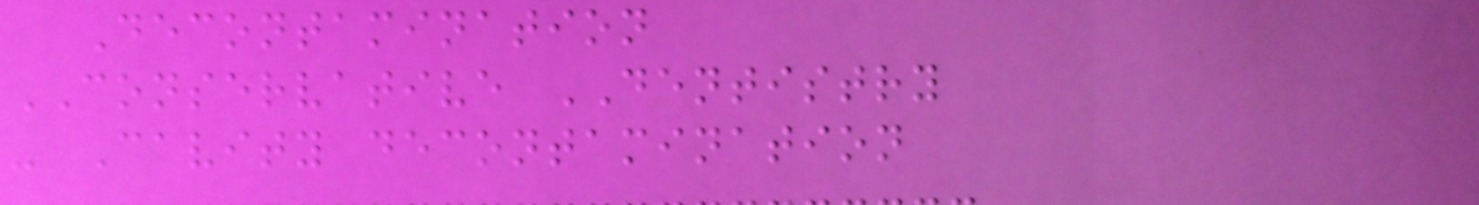Decontamination
CONSERVATIVE DENTISTRY
- Cavity decontamination
